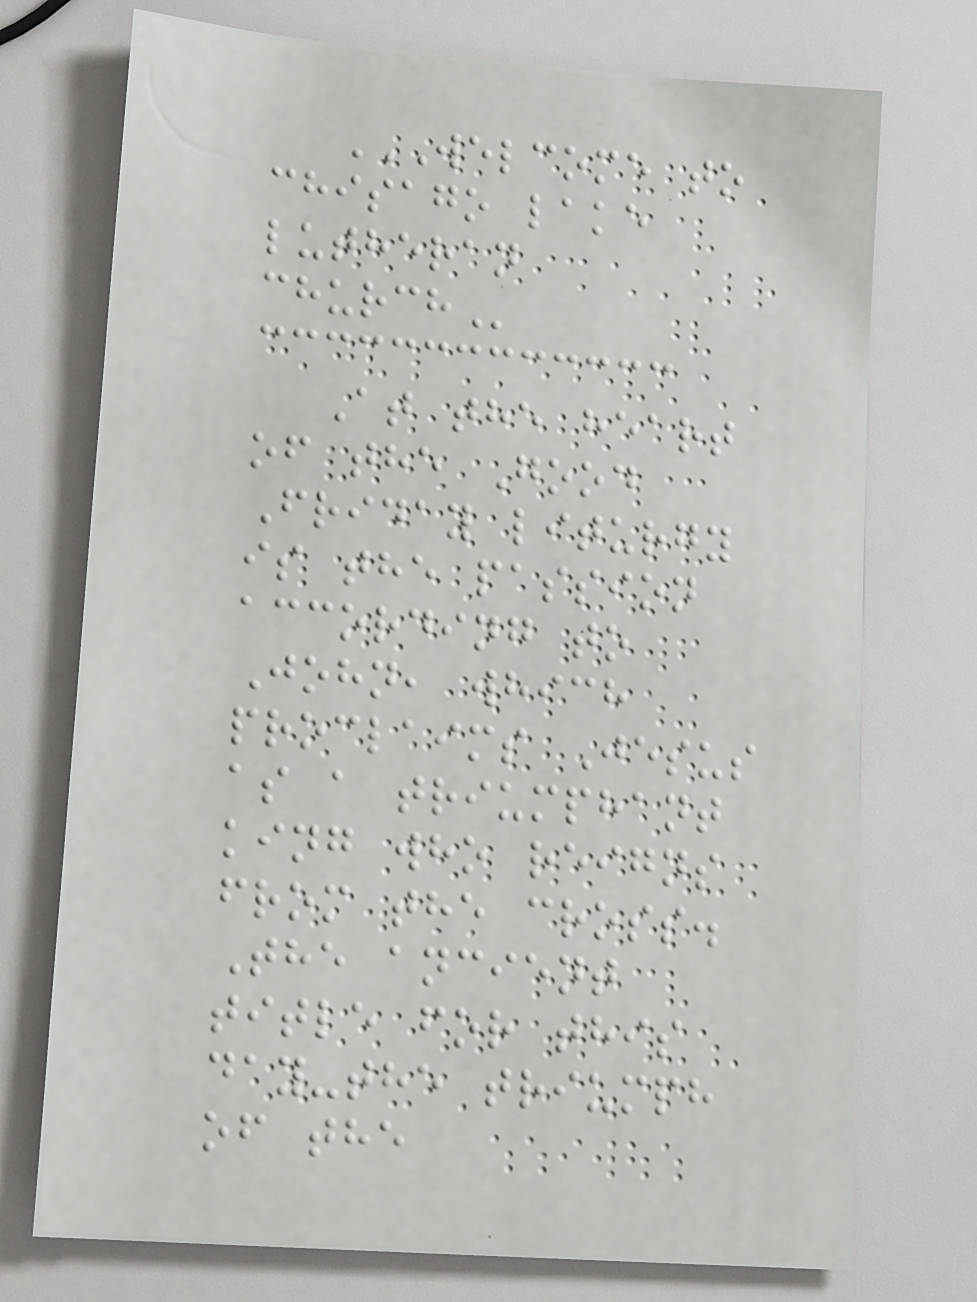WELCOME TO
CHISAGO LAKE
LUTHERAN
CHURCH
At the heart
of the Good
Friday liturgy
is the passion
according to
John, which
proclaims Jesus
as a triumphant
king who reigns
from the cross.
The ancient
title for this
day-the triumph
of the
